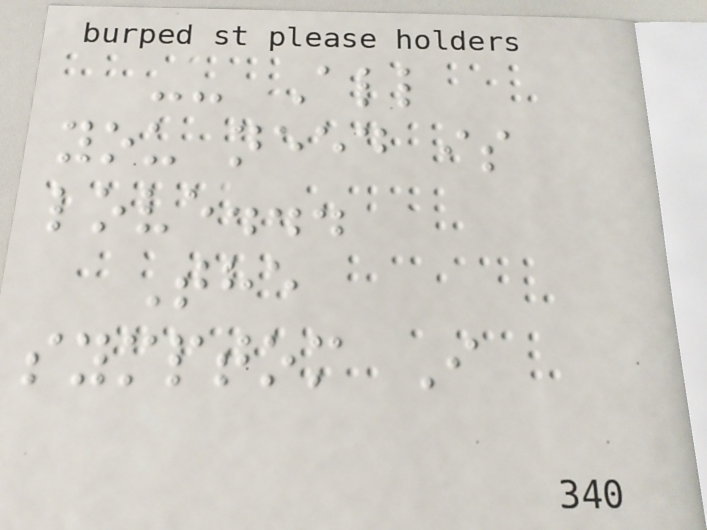-- All
you need is
love...
The
symptom I
